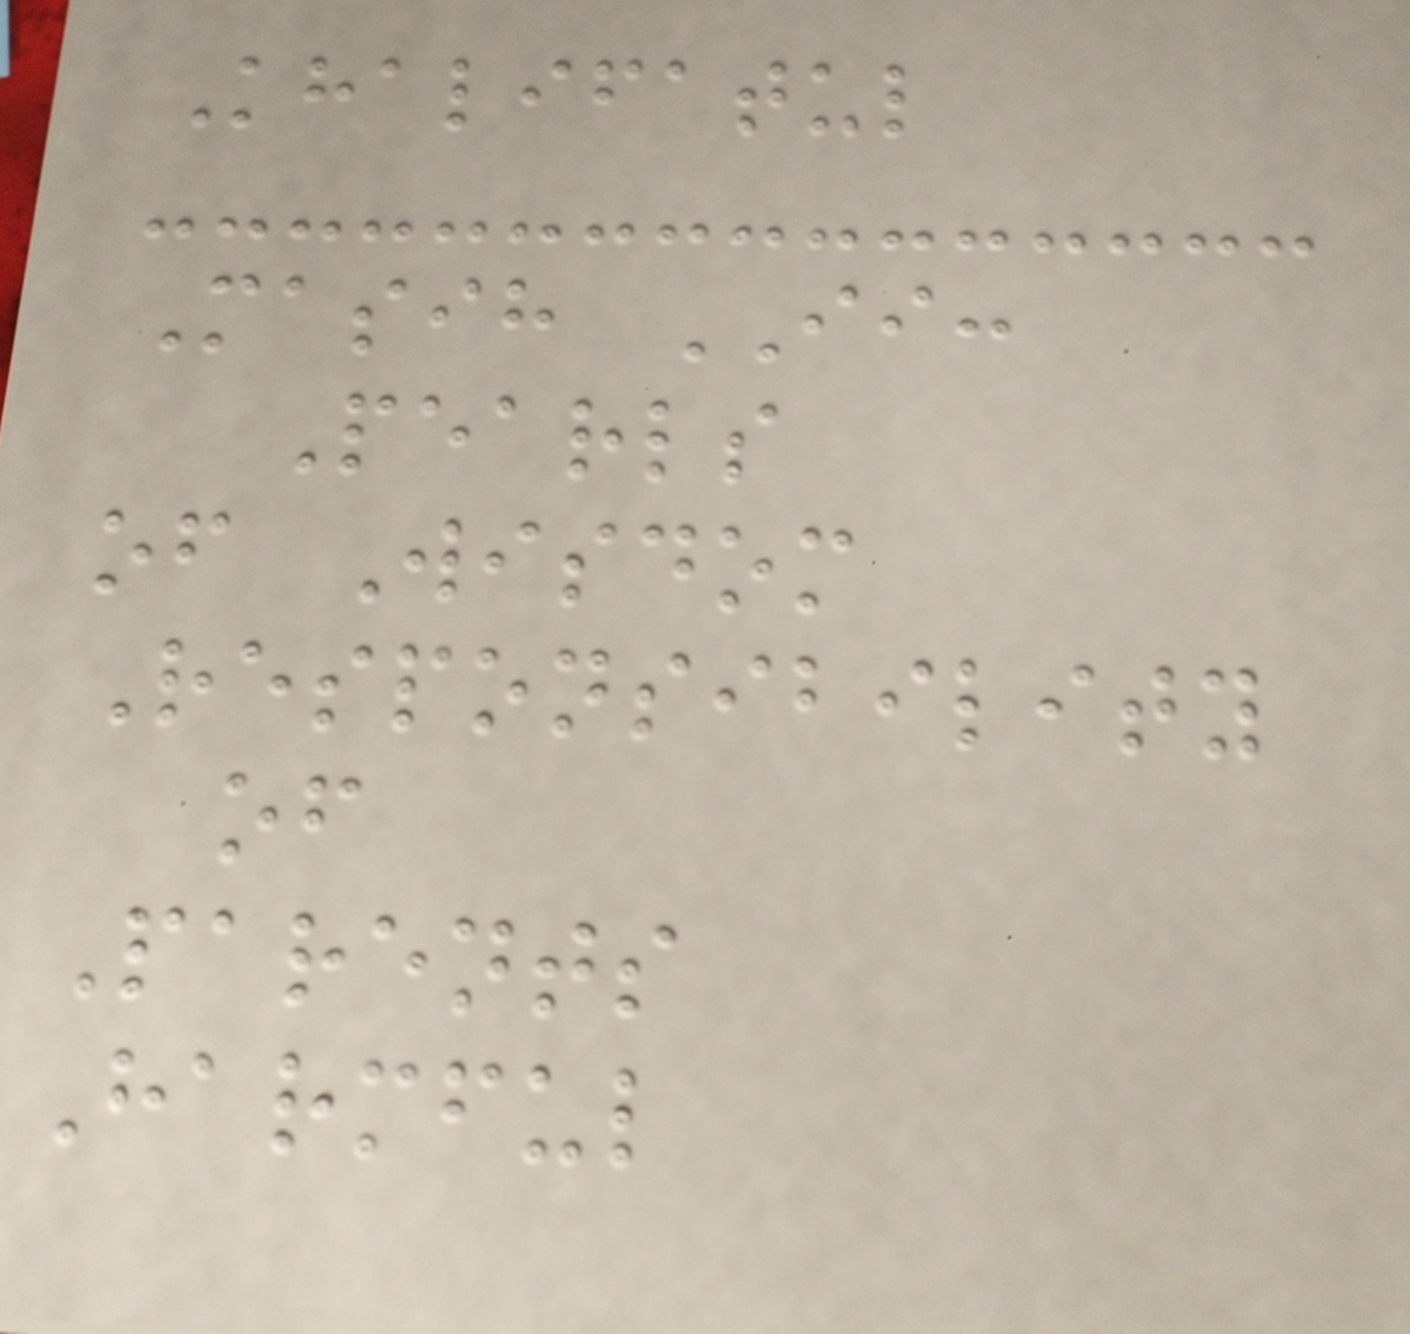Khalifatul
Masih II:
Pearls
of Wisdom
Responsibility
of
Parents
Harmful
